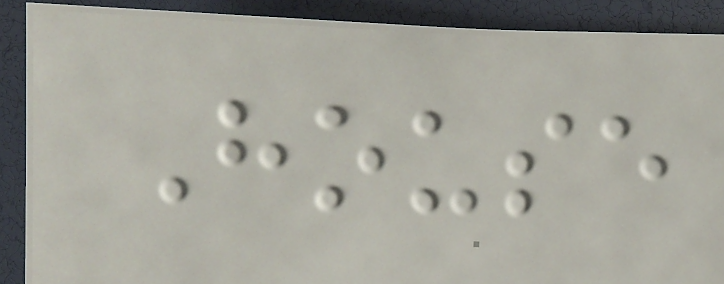House
